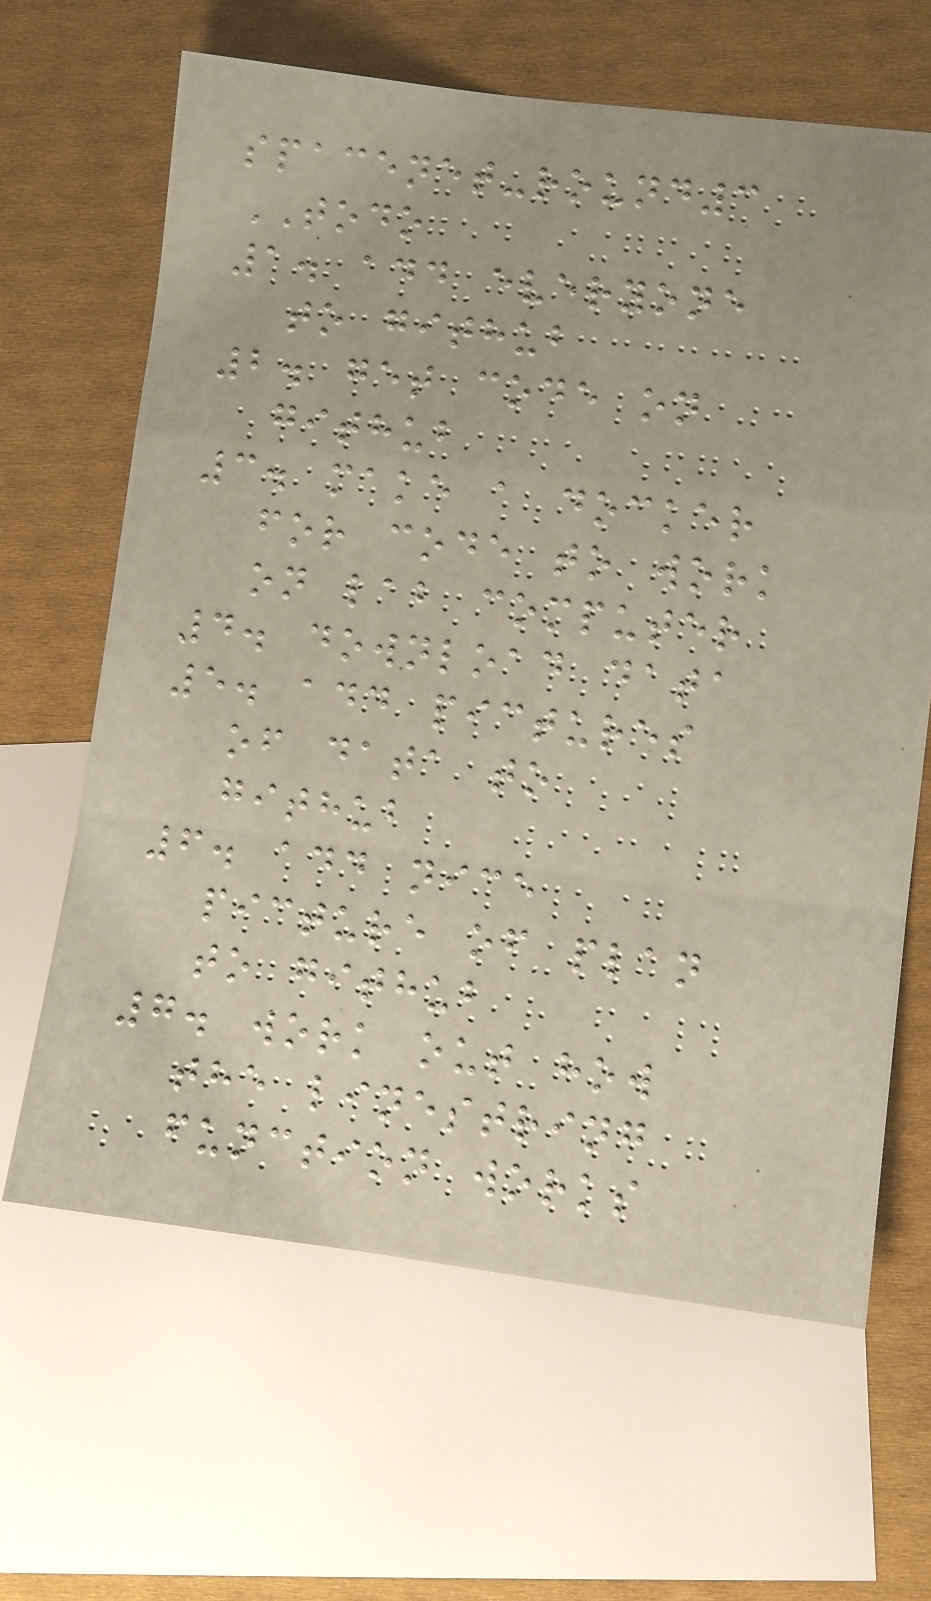spacenet-round3
TODO
1. add everyone
to github
2. get code on
github
3. make a docker
for code to work
on lab computer
4. download data
5. add pictures
of data to
github
6. add nice
picture of plan
to github
7. work out how
the linestring
function works
